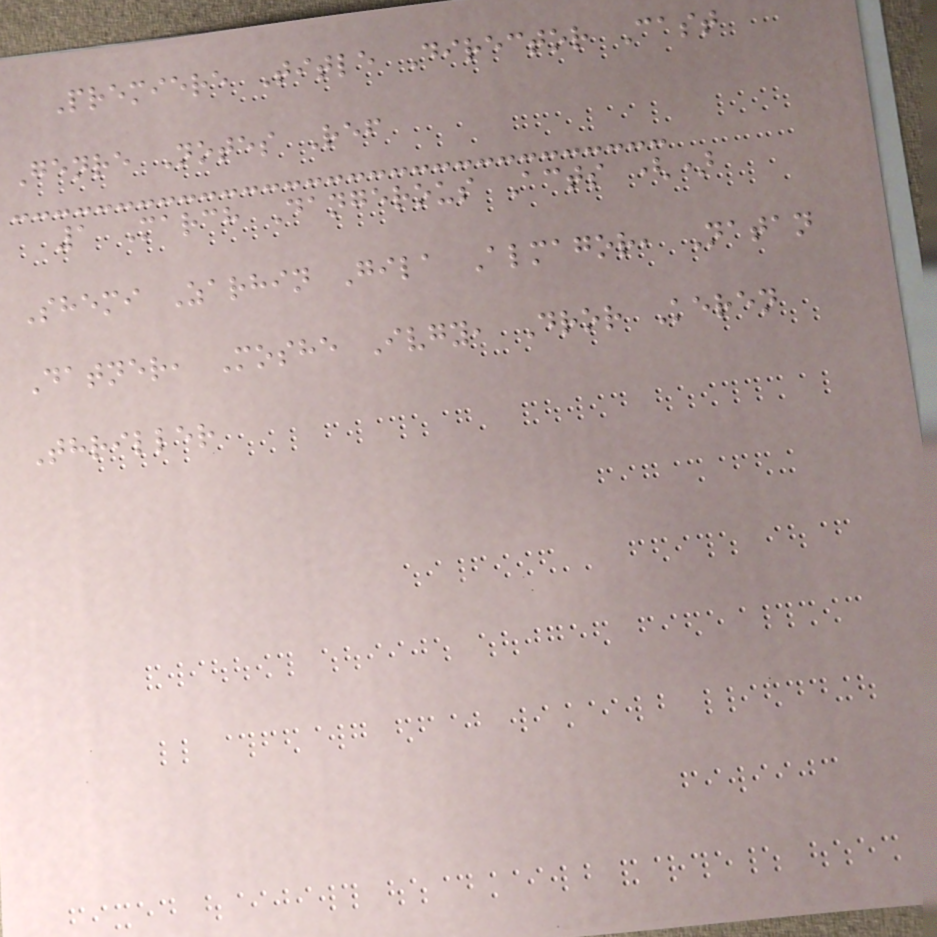Premiere Title Director Cast
Genre Notes Ref
1 March Dangerous Acts ()
Shemi Zarhin Gila Almagor, Natan
Datner, Moshe Ivgy, Dror Keren
Thriller
